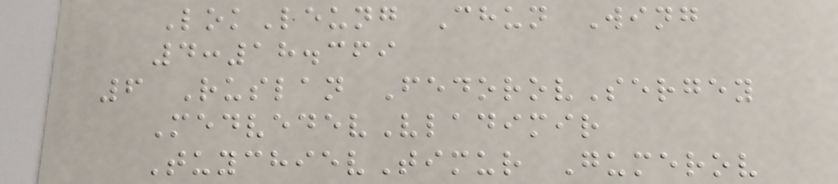LokLeung Chun Wing
4:18.369
6 Ruslan FedorovSergey
MedvedevVladimir
TuychievTimur Gumerov
